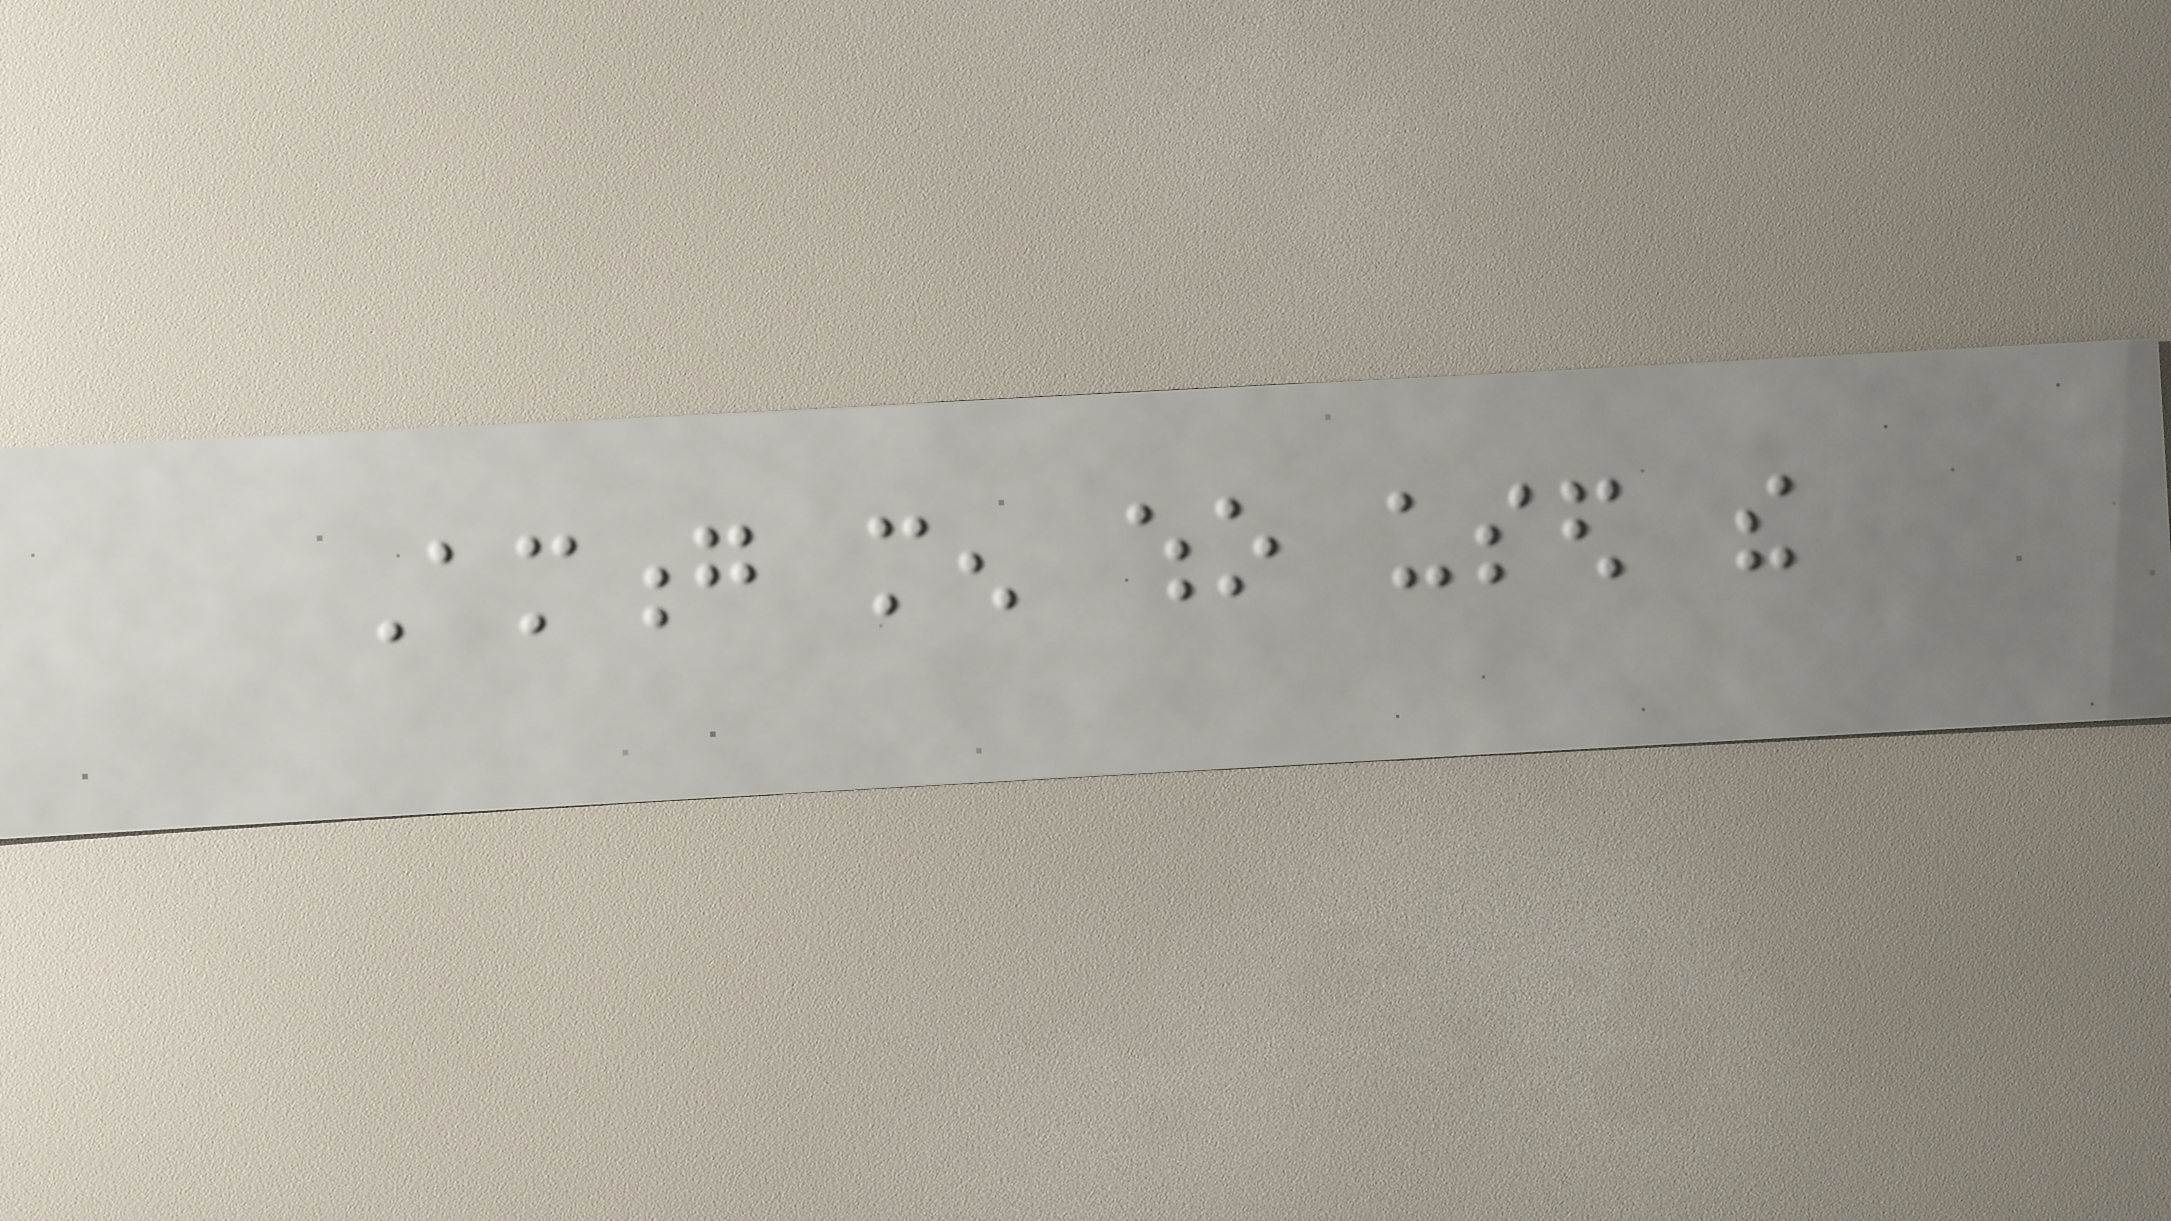Among men who used the
